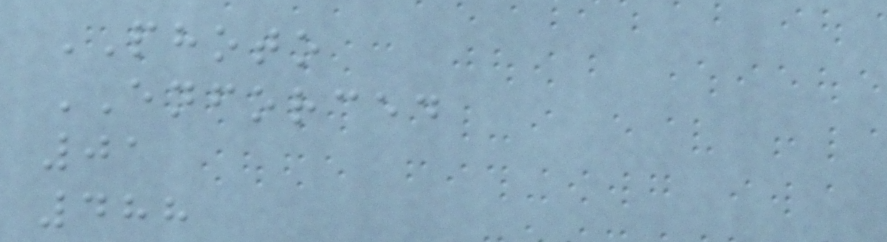PHOTO
ENFORCED
01
488
